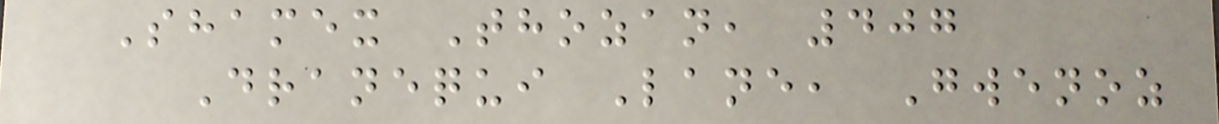Shamex Thozan, 407
Dranequi Lane, Gwenoz
